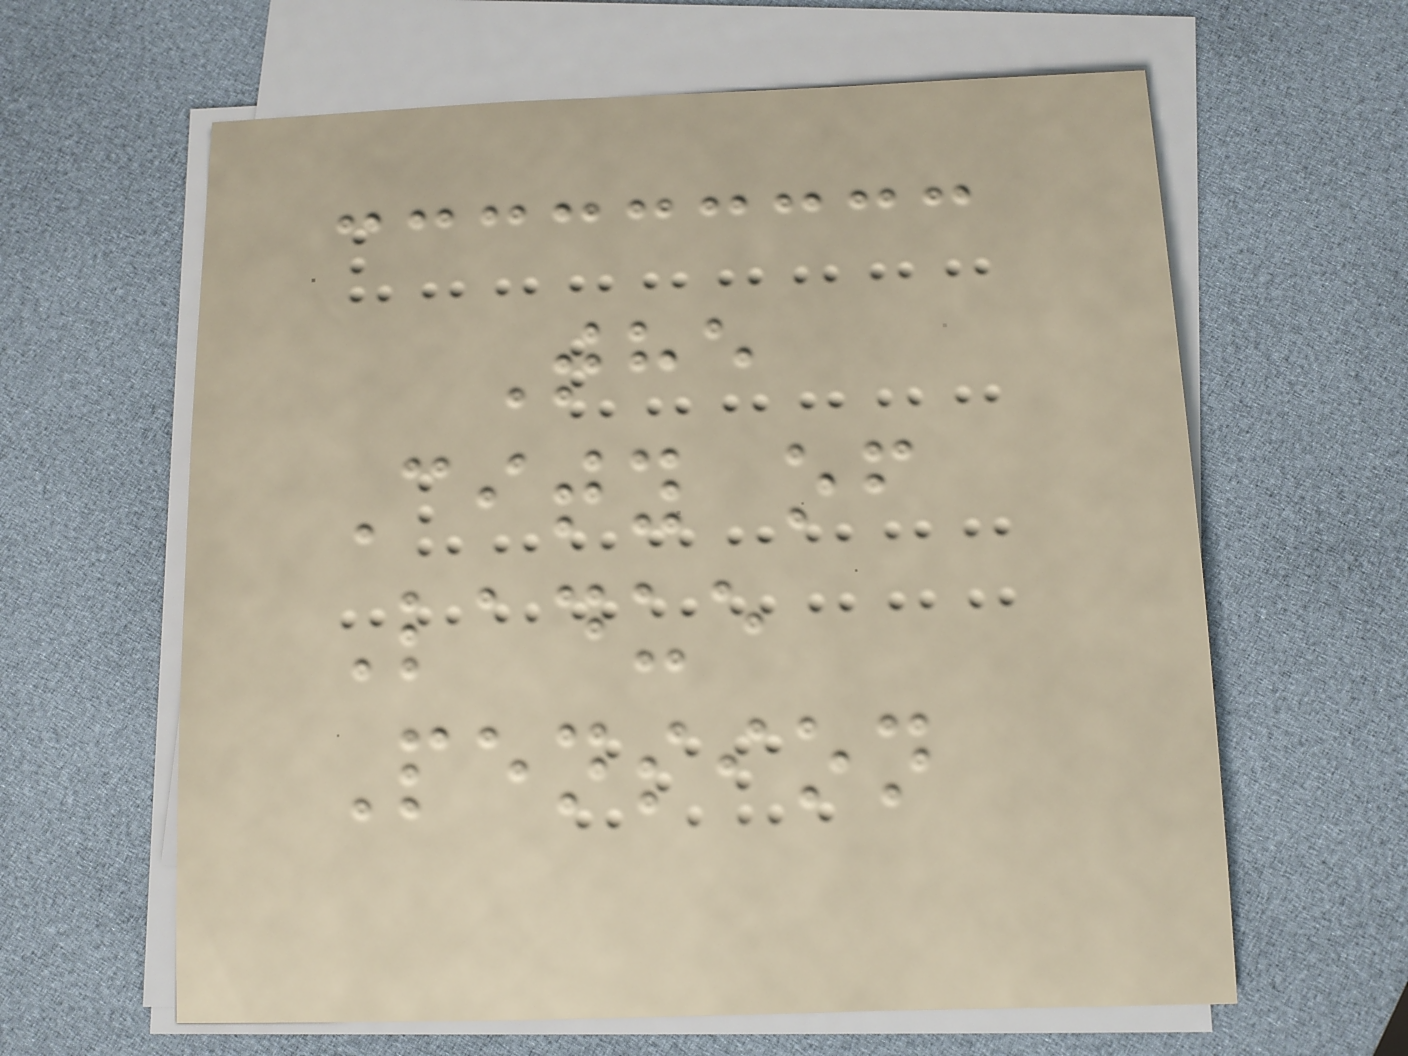The
City of
Ladue
Pension
